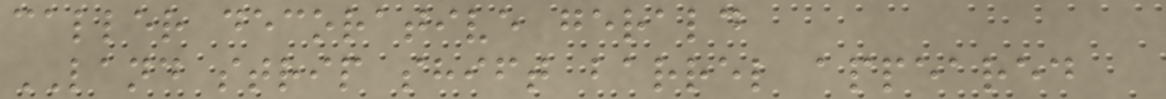caller decorative gerald
LAND strip shift barrel appeared
